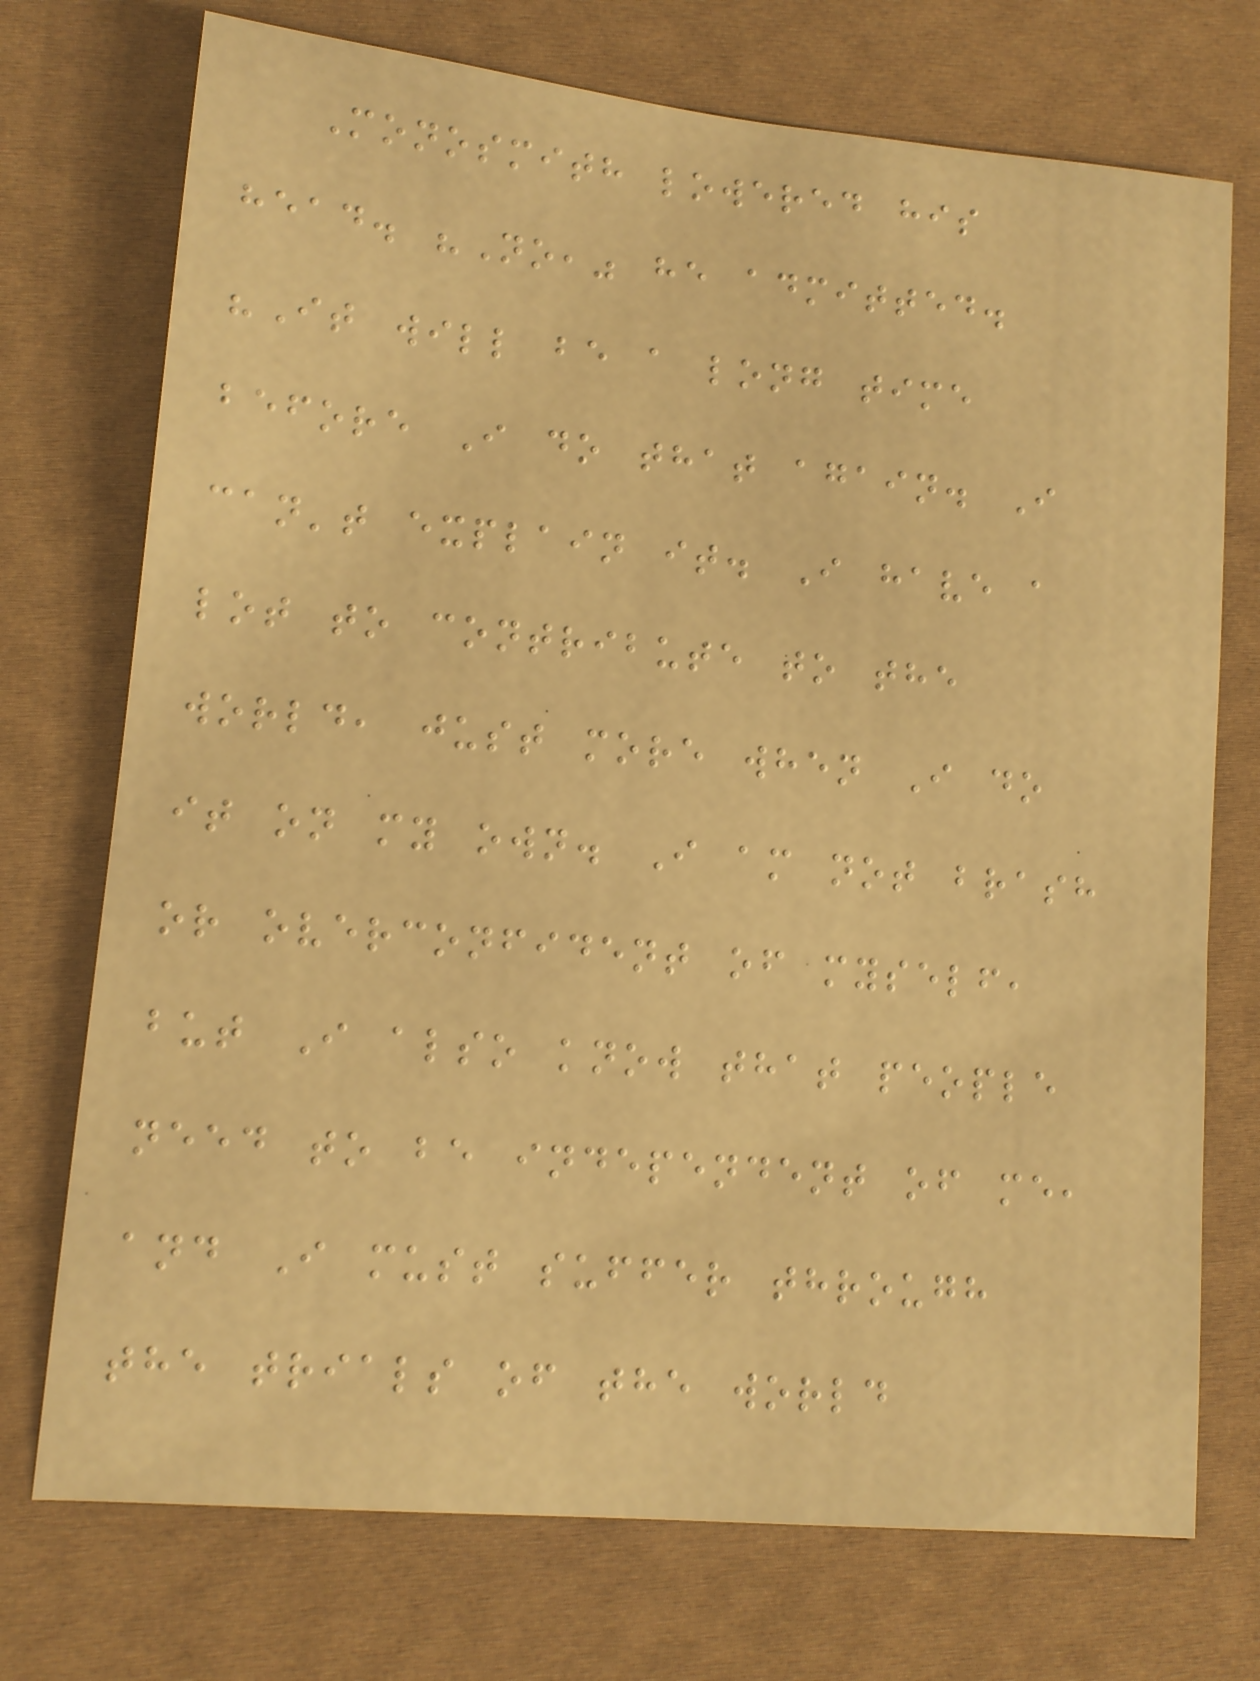Monosmith lowered his
head. "No," he admitted.
"It will be a long time
before I do that again. I
can't explain it. I have a
lot to contribute to the
world, just more when I do
it on my own. I am not brash
or overconfident of myself,
but I also know that people
need to be independent of me,
and I must suffer through
the trials of the world
